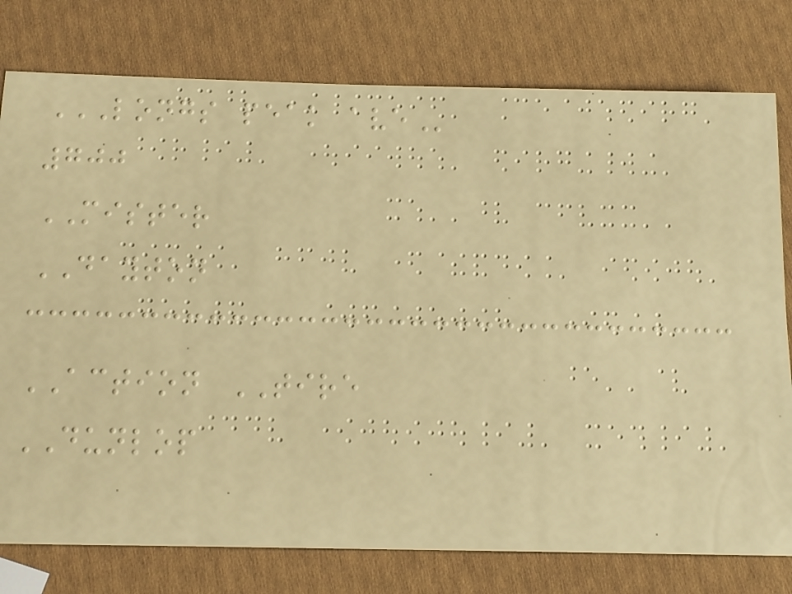LONGS PEAK AVE
700
MISTER
DAYTON
ACTION TIRE
DUNLOP
